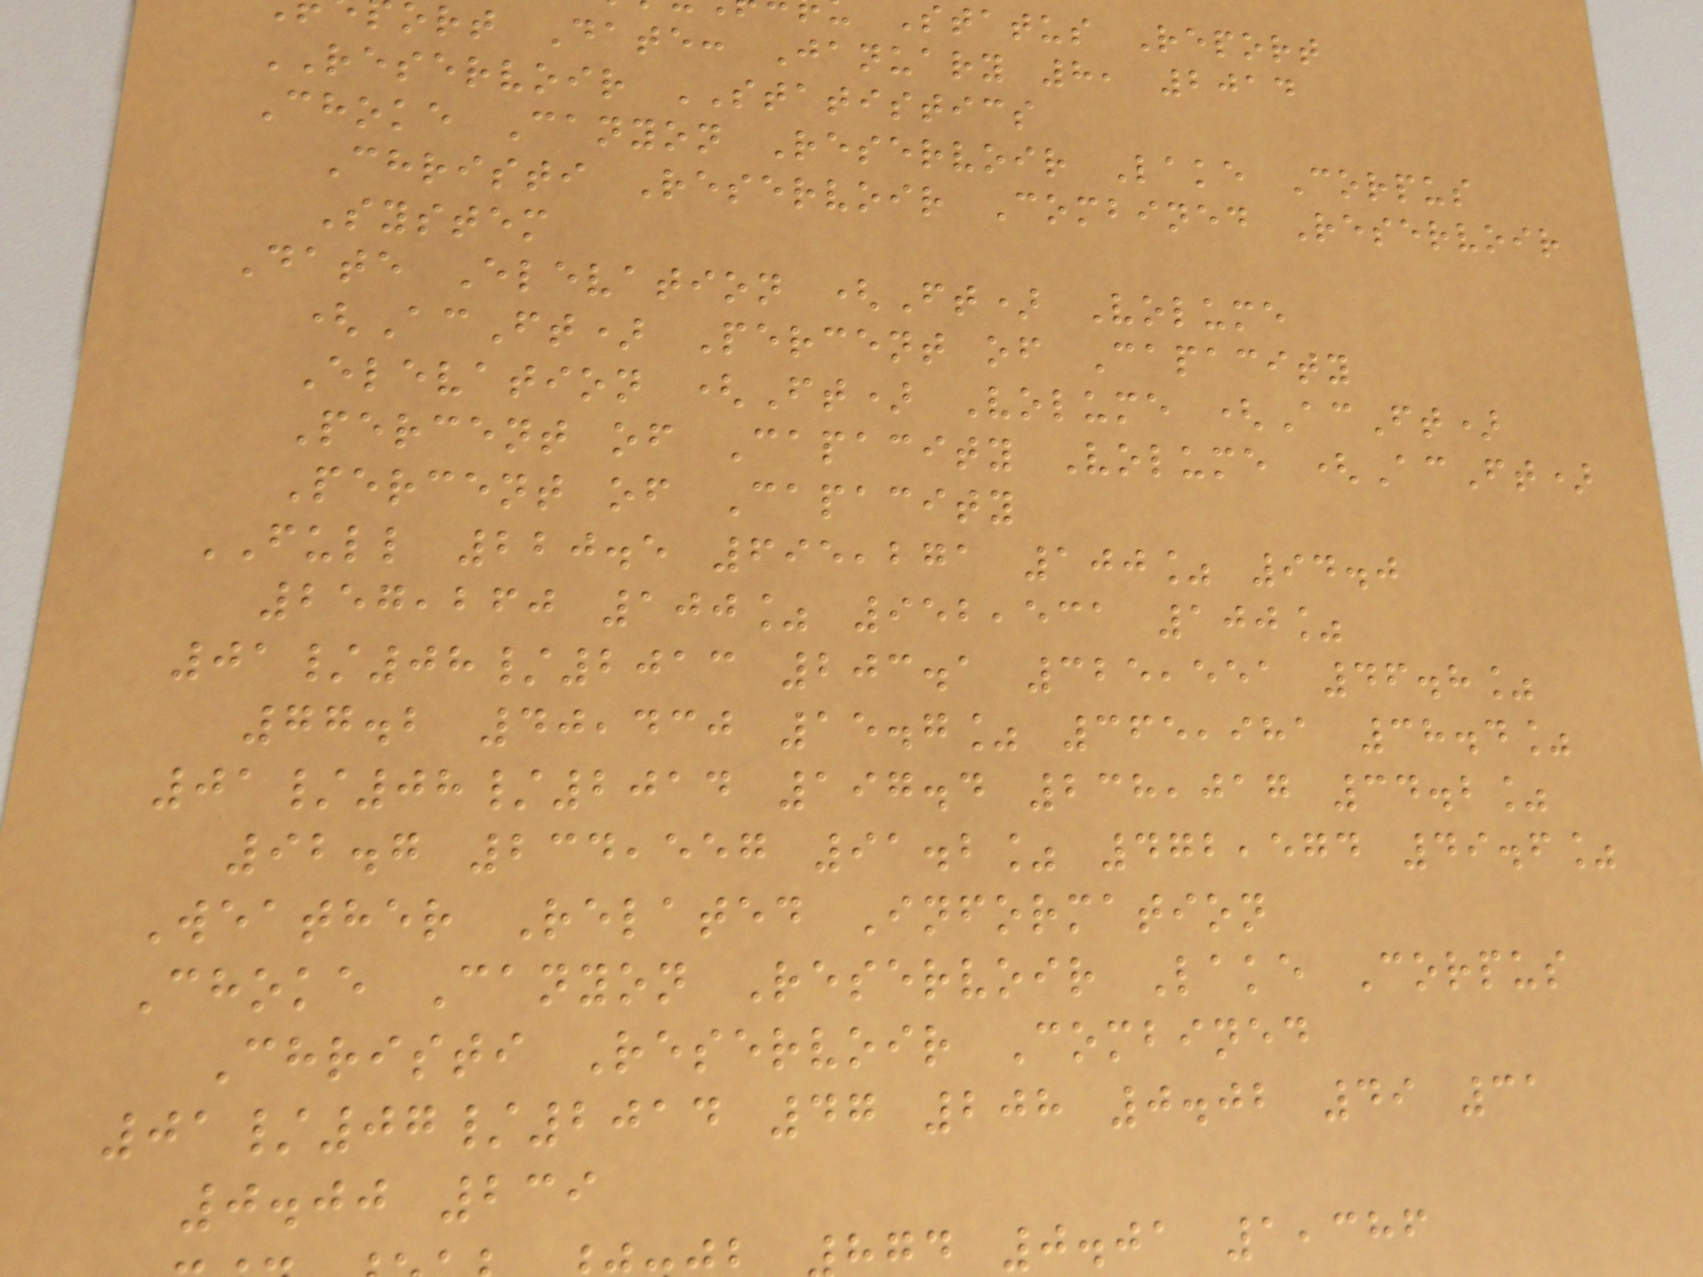Status Report
ort Date: January 8, 2014
RESERVOIR STATISTICS
Choke Canyon Reservoir Lake Corpus
Christi Reservoir Combined Reservoir
System
Date Elevation (Ft) Volume
(AcFt) Percent of Capacity
Elevation (Ft) Volume (AcFt)
Percent of Capacity Volume (AcFt)
Percent of Capacity
FULL 220.5 695,271 100% 94.0
257,260 100% 952,531 100%
01/08/2013 203.1 325,551 46.8%
77.2 40,430 15.7% 365,981 38.4%
01/08/2014 197.4 238,017 34.2%
92.7 234,557 91.2% 472,574 49.6%
Weather Related Information
Choke Canyon Reservoir Lake Corpus
Christi Reservoir Combined
01/07/2014 47 208 0.02 49 31
0.00 239
d 0.01 1,386
